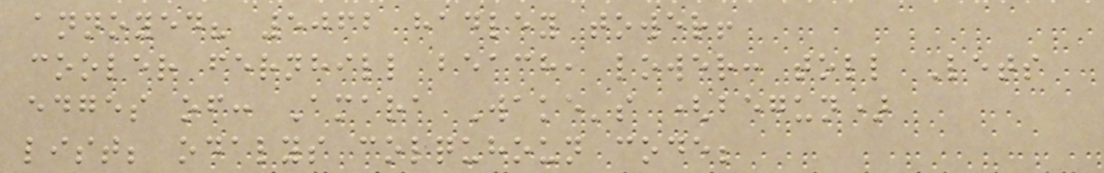annoyed? 5062 hadley tower!
cooler fernhill beach, lower: toll Lets
edges of: Amara Wake's (begun)
list; odalys colquhoun code;
